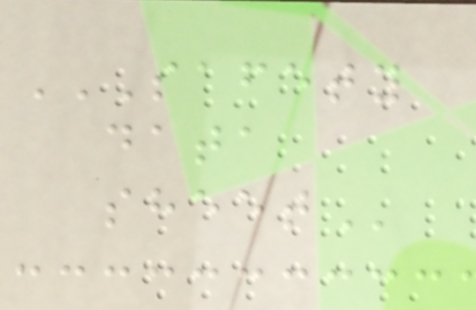SAFETY
DATA
SHEET
